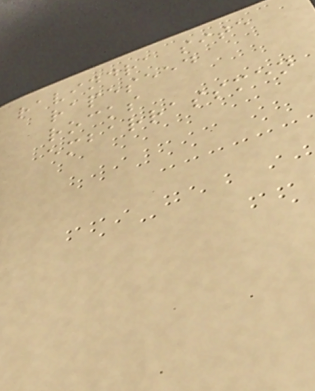ravindra site
rapeseed
rocks
embarrassmen
